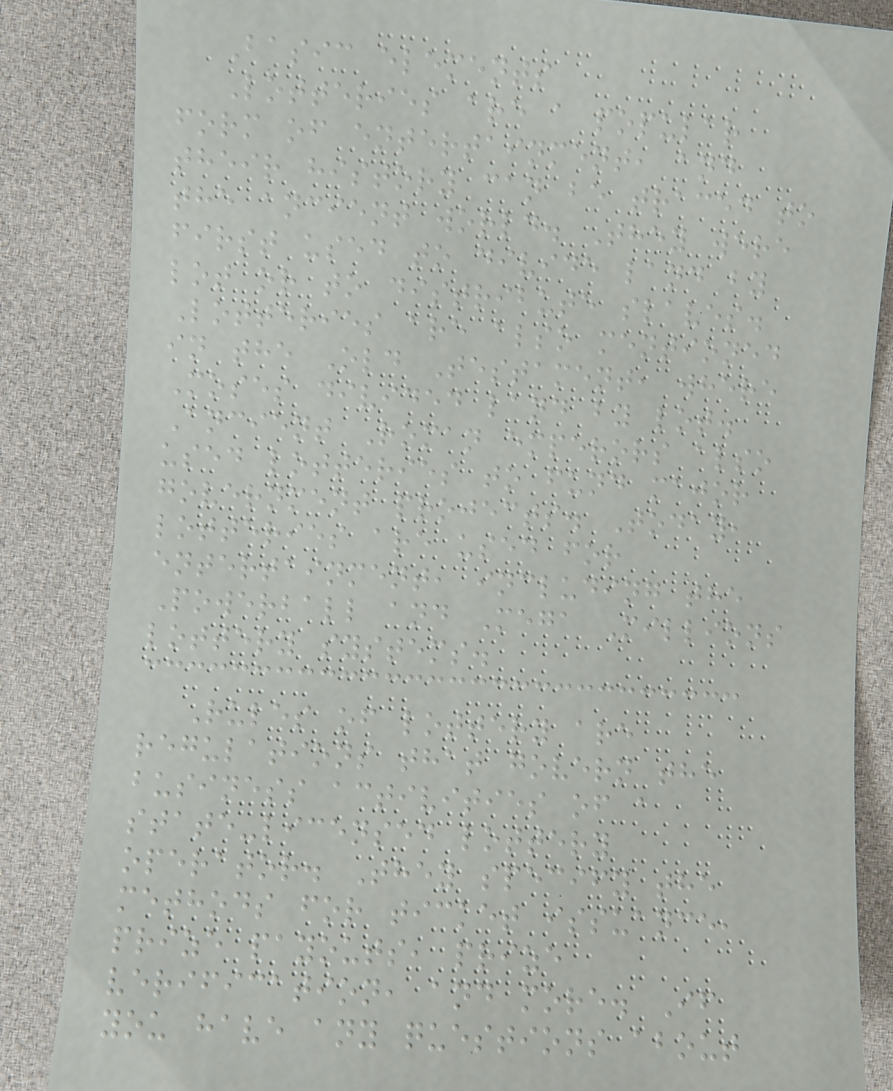Basic elements
Lotteries are a popular
form of entertainment, and
their history can be traced to
the ancient world. They were
first used to divide land by
lot or to distribute slaves.
Lotteries are also mentioned
in the Old Testament, where
Moses divided land by lot.
Ancient Roman emperors also
used lotteries to fund major
government projects. Today,
lotteries are used for
entertainment, including the
Powerball and Mega Millions
lottery systems.
Rules of lottery are
regulations that govern the
business activities of a
state-licensed lottery
operator. They specify the
methods for ticket issuance,
prize payouts, prize
verification, and more. If
you have any questions about
